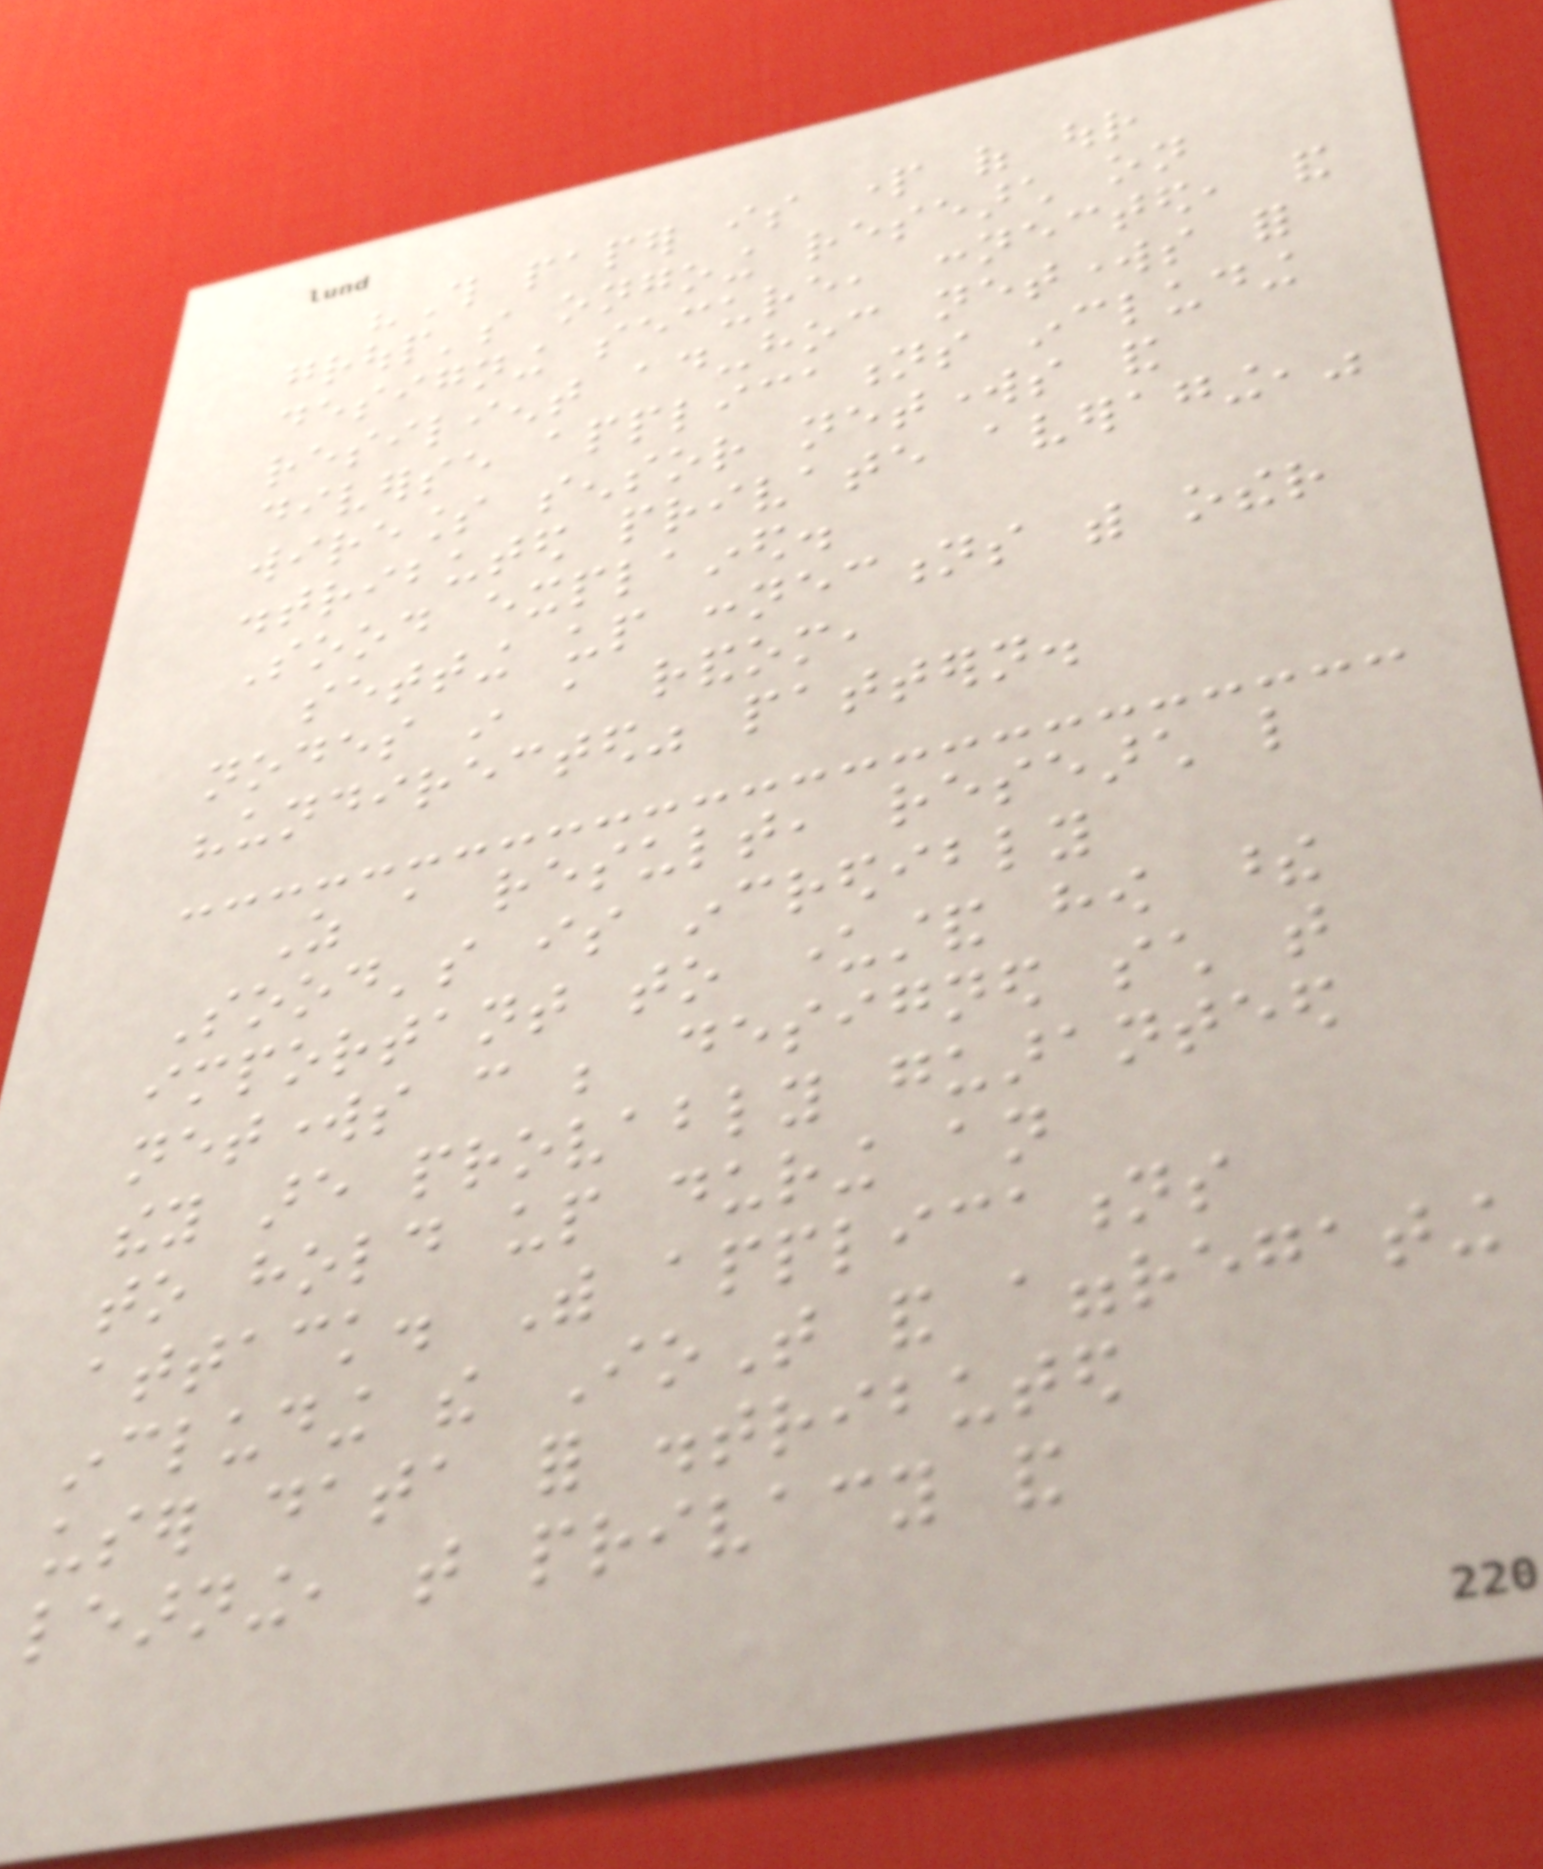"This paper is part of our
group's ongoing research on
designing secure, connected, and
resilient ad-hoc networks for
diverse applications including
wireless sensor networks and
distributed private averaging,"
Sood explained.
setting up connections with other
nodes in a random,
"undirected" pattern.
As a result, research like
Sood's is incredibly
important to understand how these
networks can be designed such that
they are provably guaranteed
to hold up during an
attack. With applications
including the IoT and aggregating
user data for distributed
learning, that privacy and
